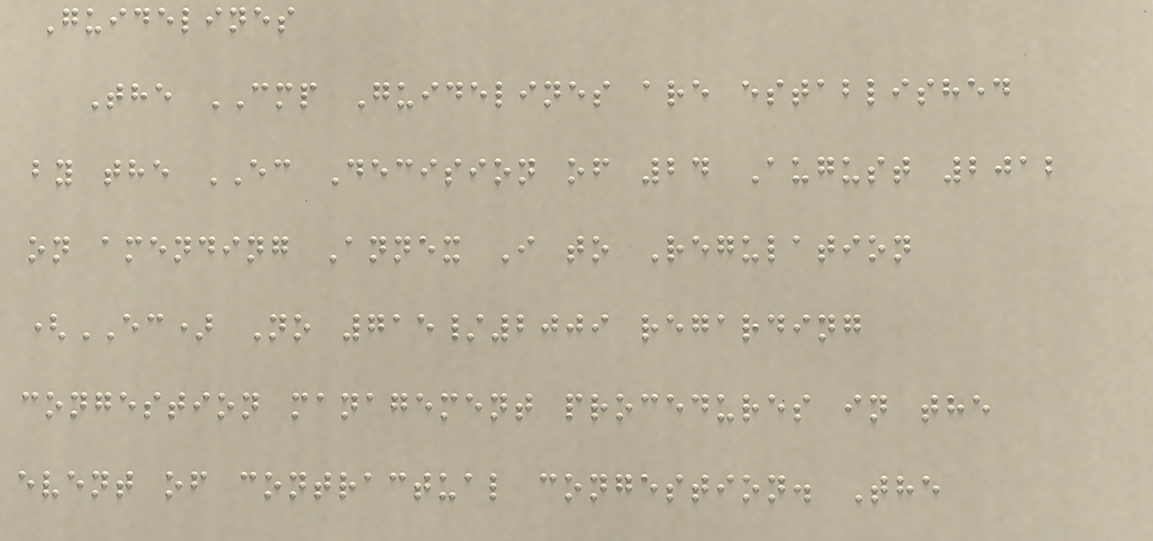Guidelines
The CMP Guidelines are established
by the EC Decision of 24 August 2012
on amending Annex I to Regulation
(EC) No 715/2009 regarding
congestion management procedures in the
event of contractual congestion. The
